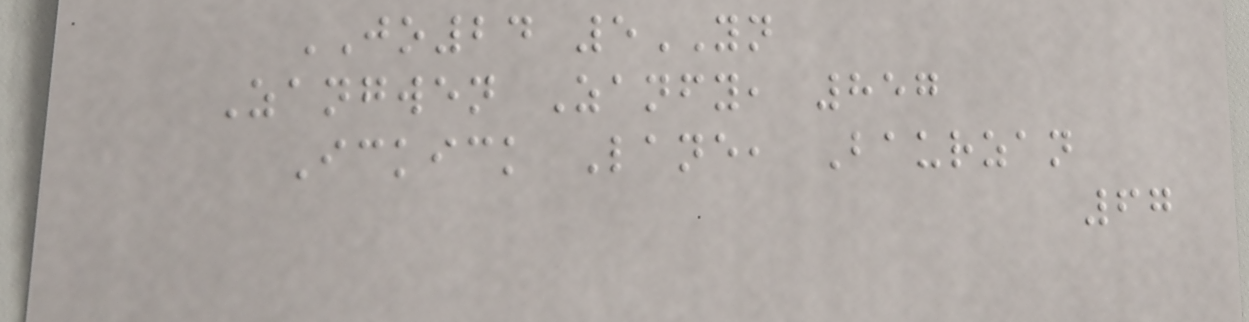JO24 5YN
Zangwen Zanfy, 857
Ickick Lane, Baurzan
67
